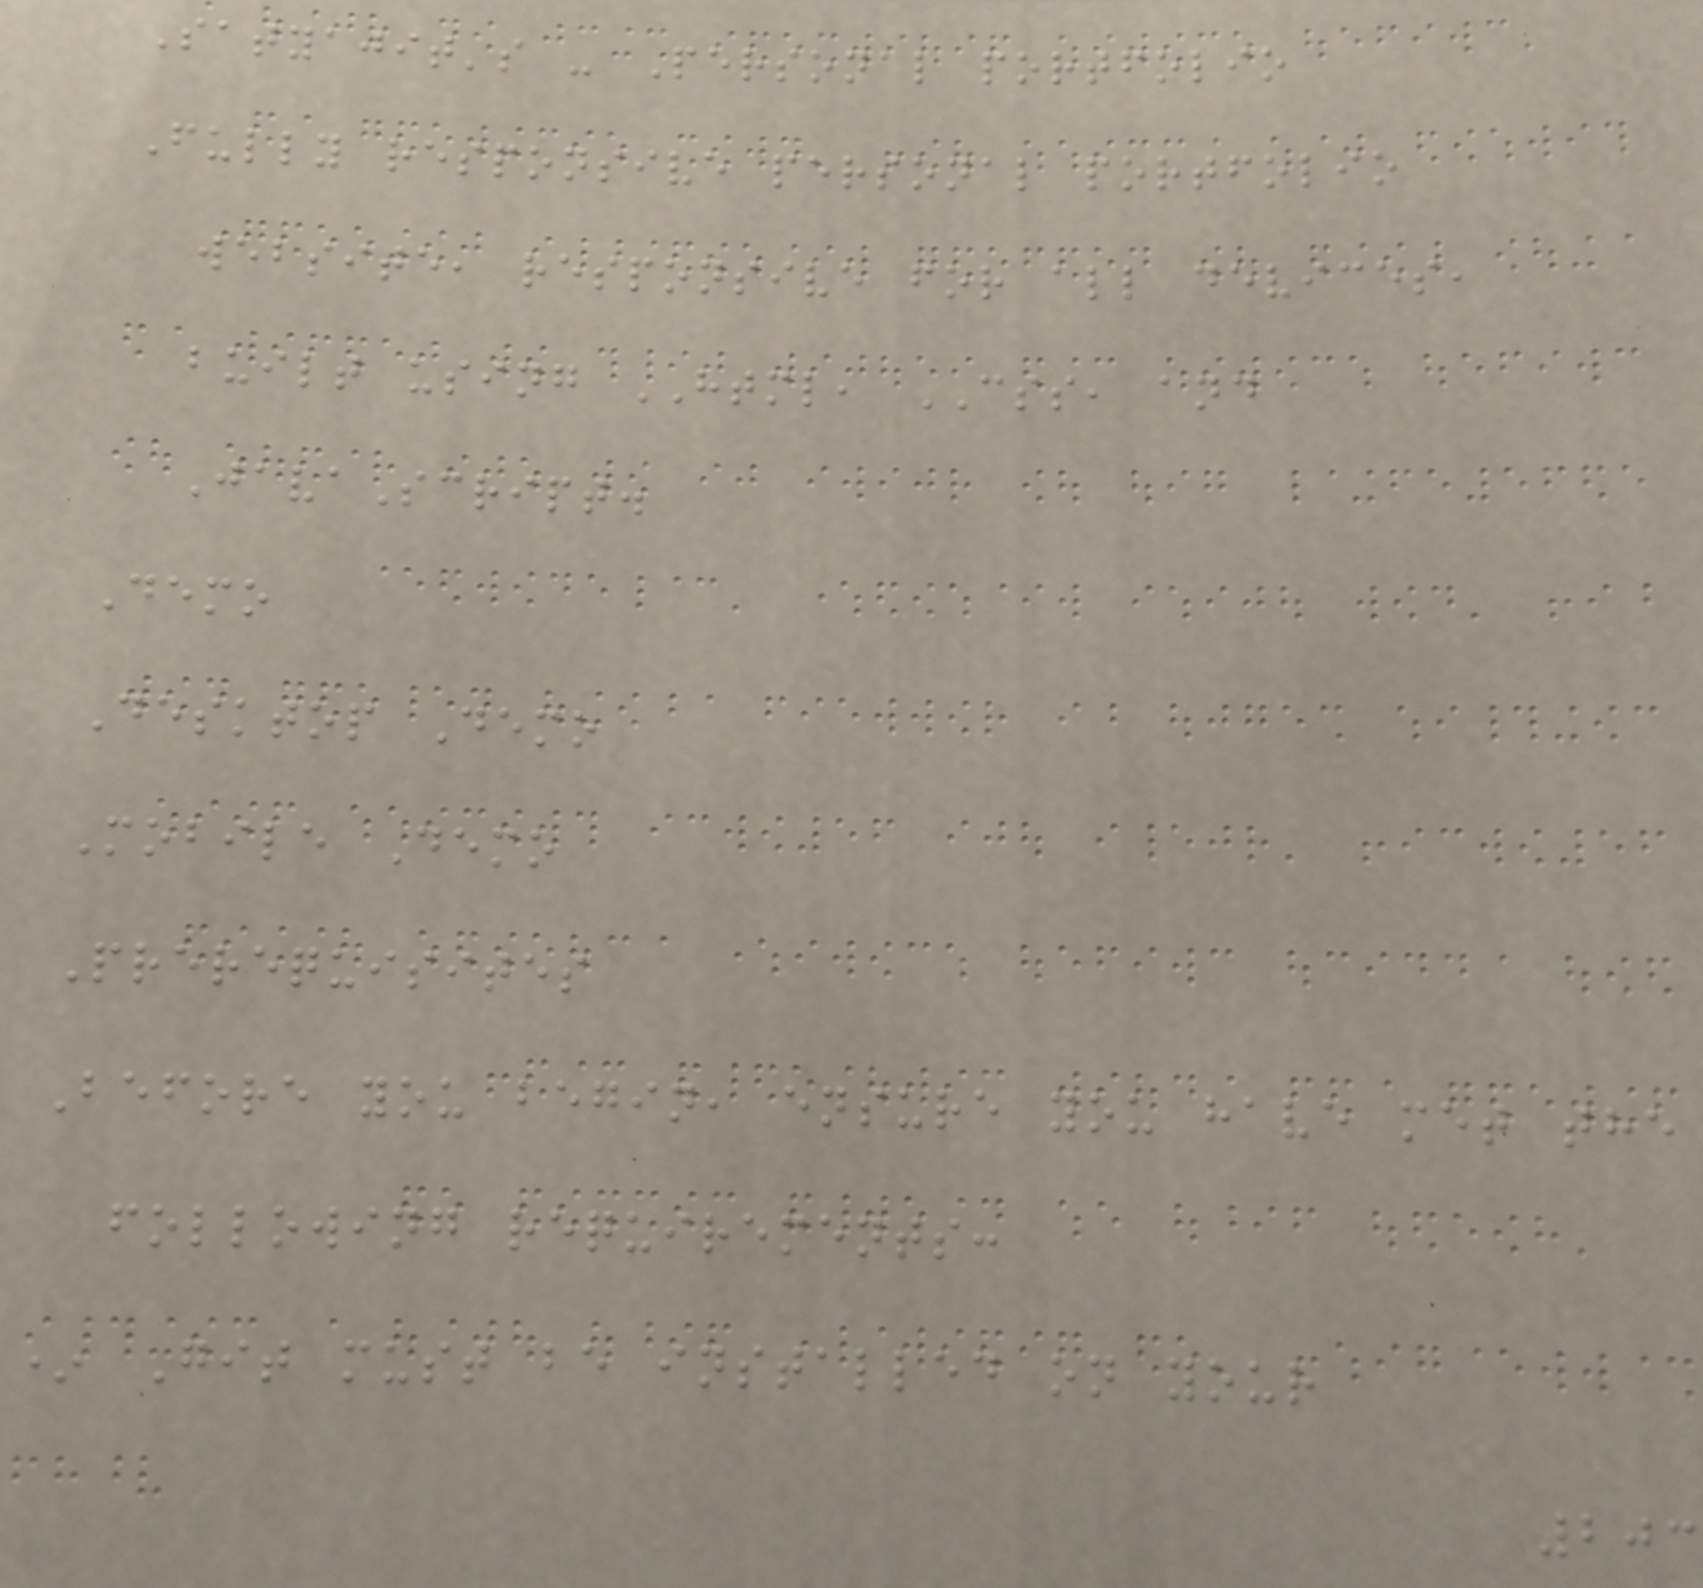Satyajit's - Personal portfolio
Fully responsive personal portfolio
website, responsive for all devices,
built using HTML, CSS, and
JavaScript.
Demo
Desktop Demo
Mobile Demo
Prerequisites
Before you begin, ensure you have met the
following requirements:
* Git must be installed on your
203
